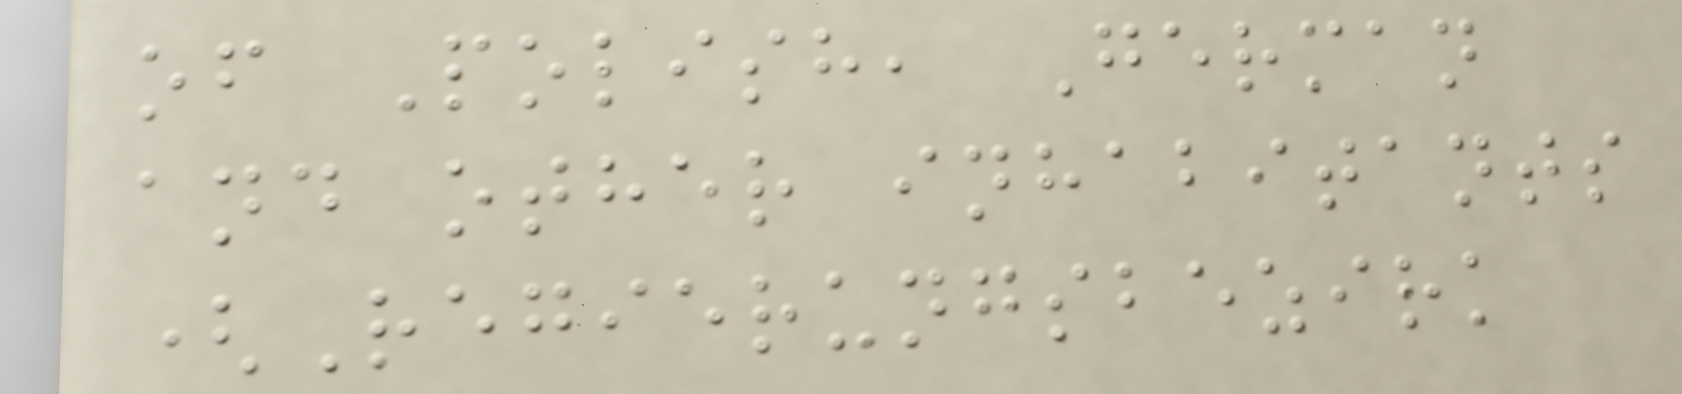of Polish, German
and other inhabitants
(Regierungsbezirk
